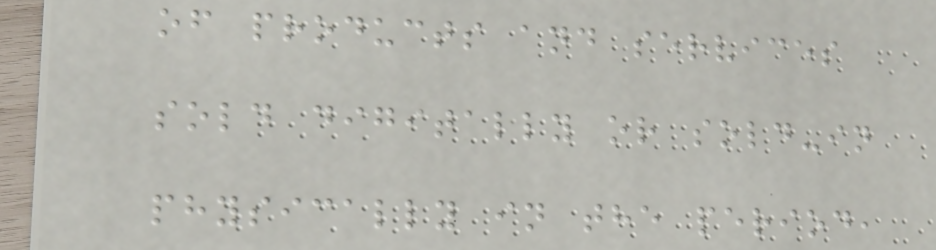of products and services
sold digitally or sold-in
physically in the period,
